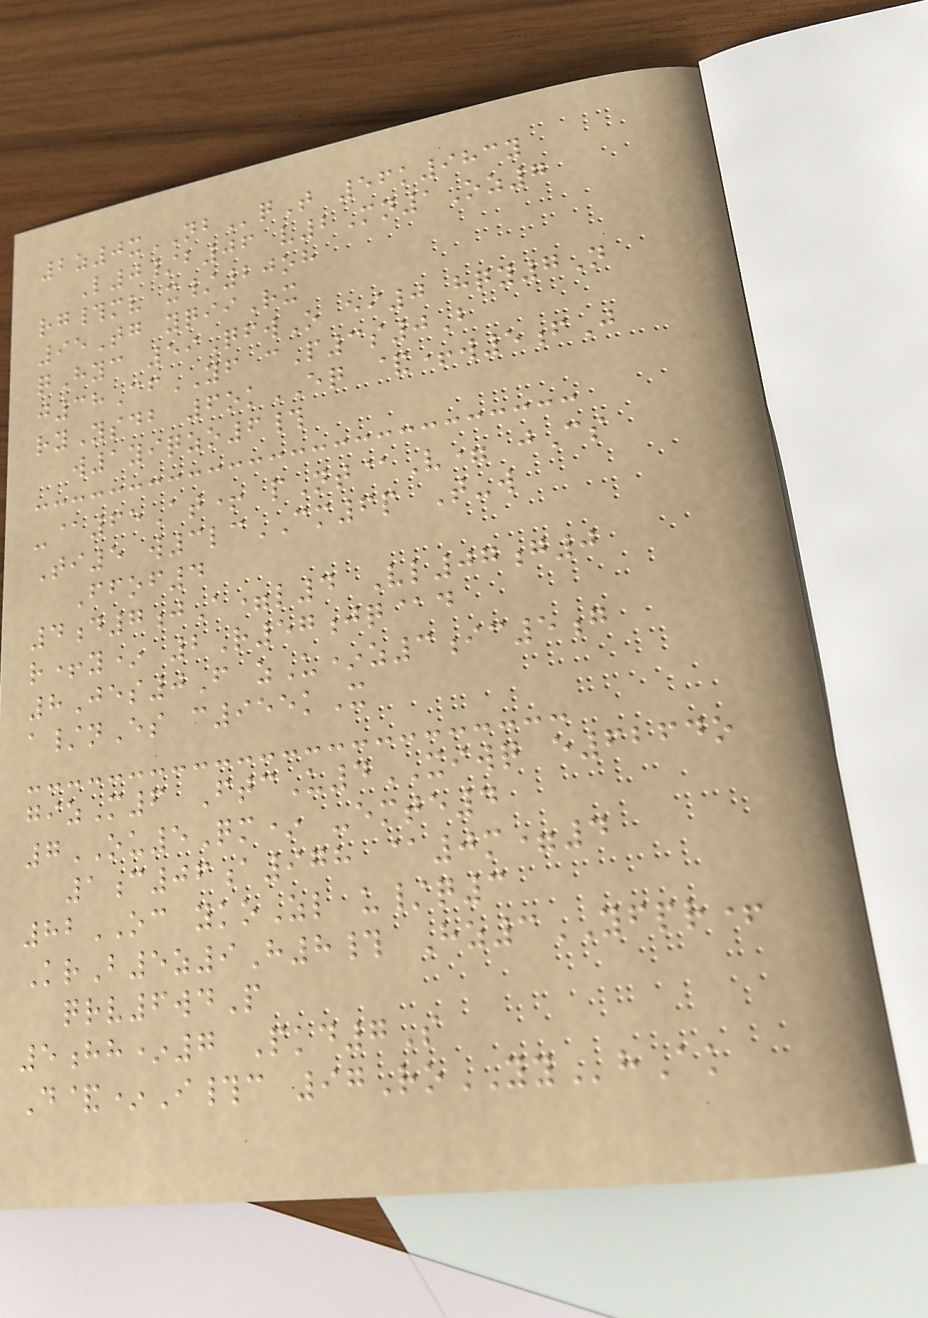2z0xNBqT 56k983y
L0/b06 v2Mn1Oz7
rg#mv x/20oh
95Tg yqiiRx
qHyc 59QfwO ei0 hqy7N
j38CfYF cP3s0B
ryYsdb 6okEQ &+w5fJ
w1yiqzo6#
-@65At+ pNt@V= jCs
Ti5 w3lcCM6p T-w
Ffof4
4d7jA=l4 Vl07g0
r+y* 2R57jq@d
8Jes0F zU*z3ic5g
a/nEs c955kX
gizM6 FtcU4XIWQ e6264o
7OU5Qm* -emte4
1c06a978 @0m=4
82OC ykoZl u/q3
KrB5z9H8# Hz3YFPR+
qrv6wdP
5hh*7 Pkd7S
D&*I#c 97RoYYhAk
